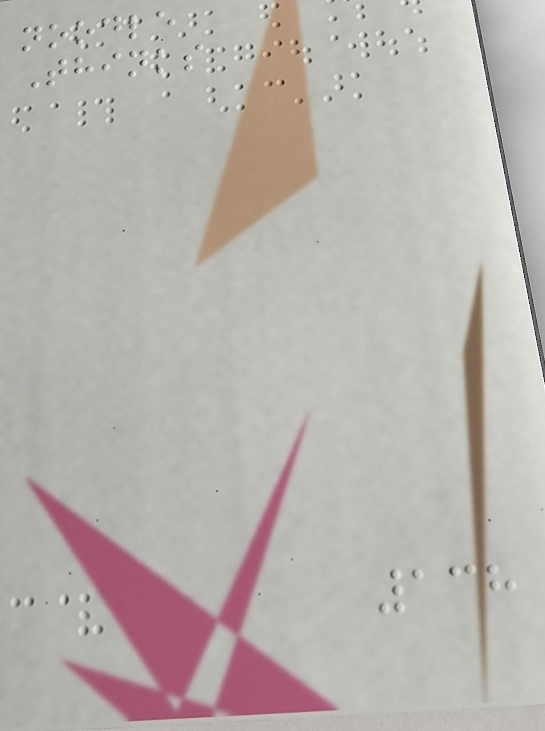noodle
Thinks
138
